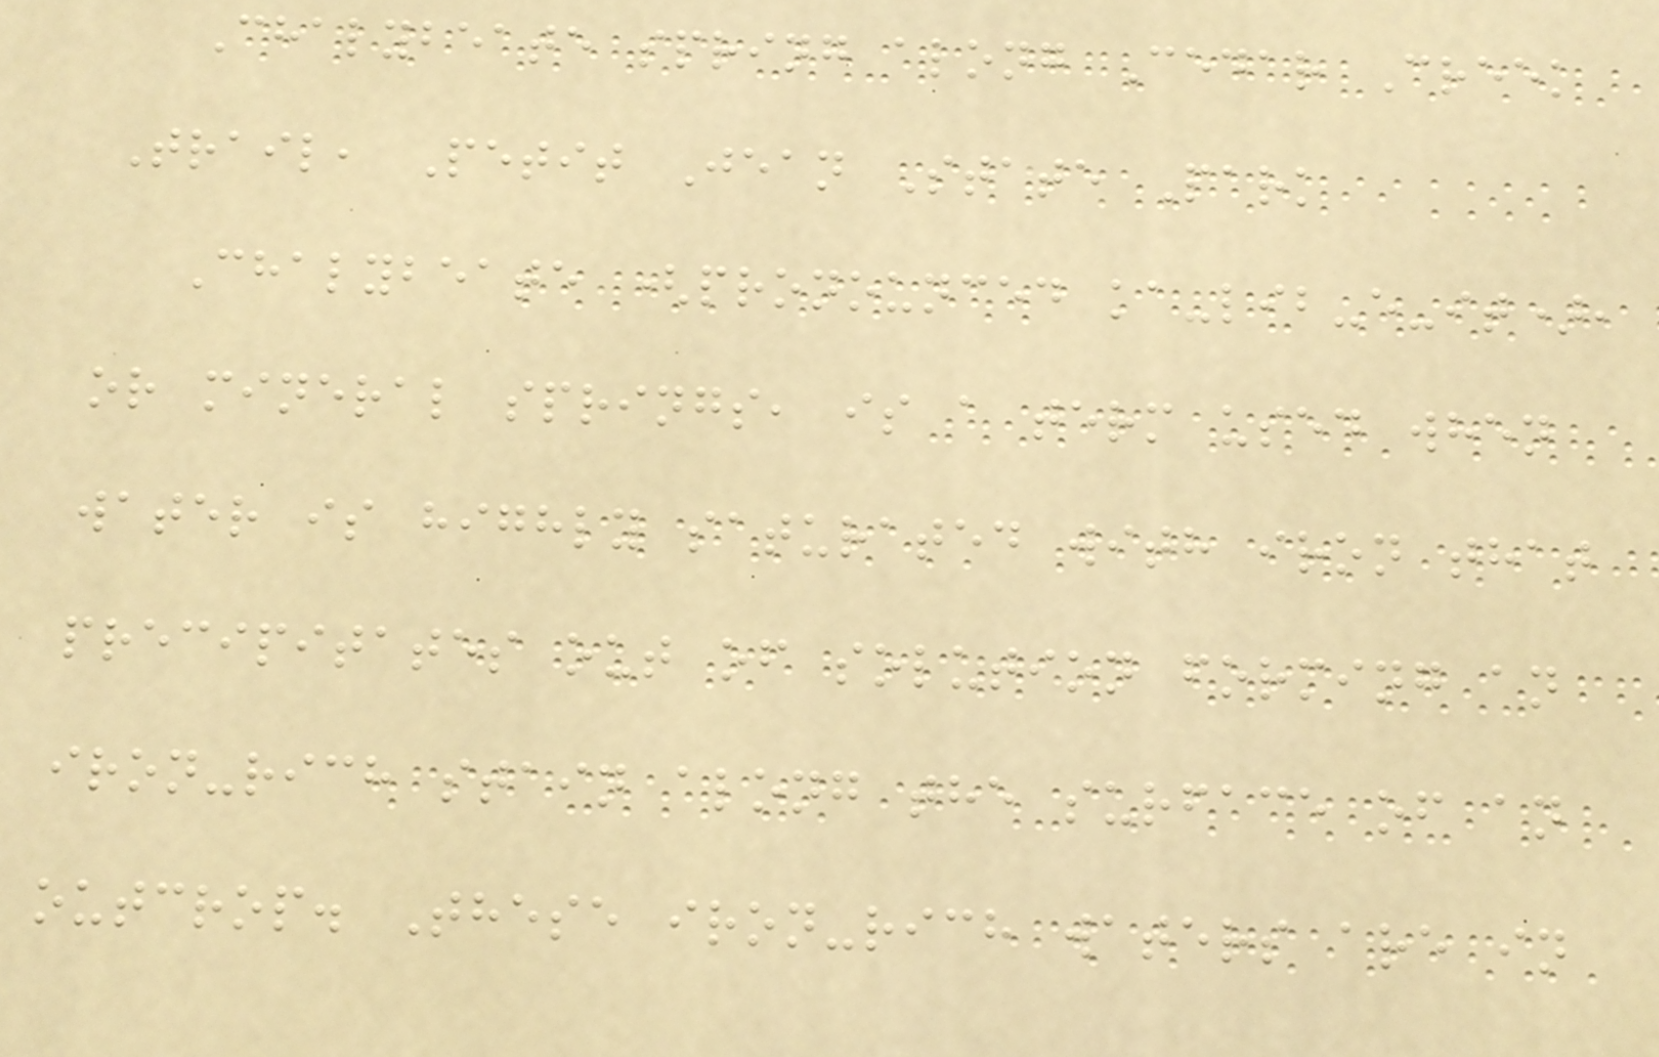Chalybeate spring along Cedar Creek
Trail, Petit Jean State Park
Chalybeate (pronounced ka-lib-e-it),
or mineral springs, is a term used when
water is highly saturated with iron that
precipitates out of solution forming an
iron-rich stain along the surface of an
outcrop. These iron-rich waters are in
